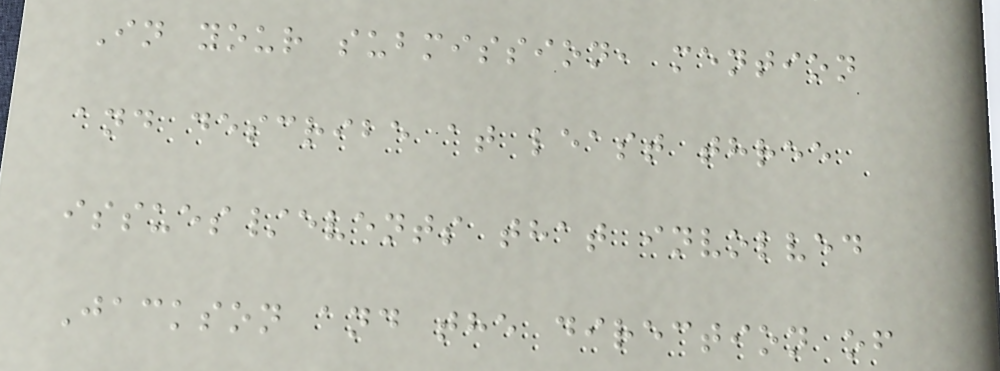In your submission, mention
and describe at least three
issues/events that involved
Jackson and the direction of
